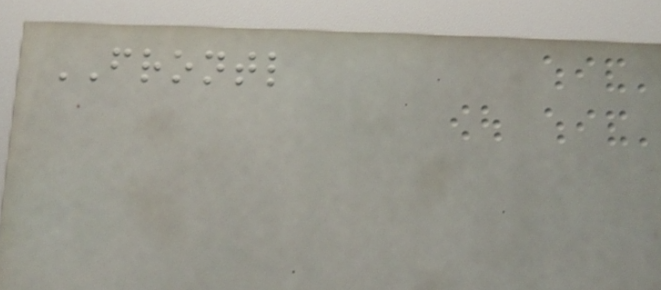FRONTL
